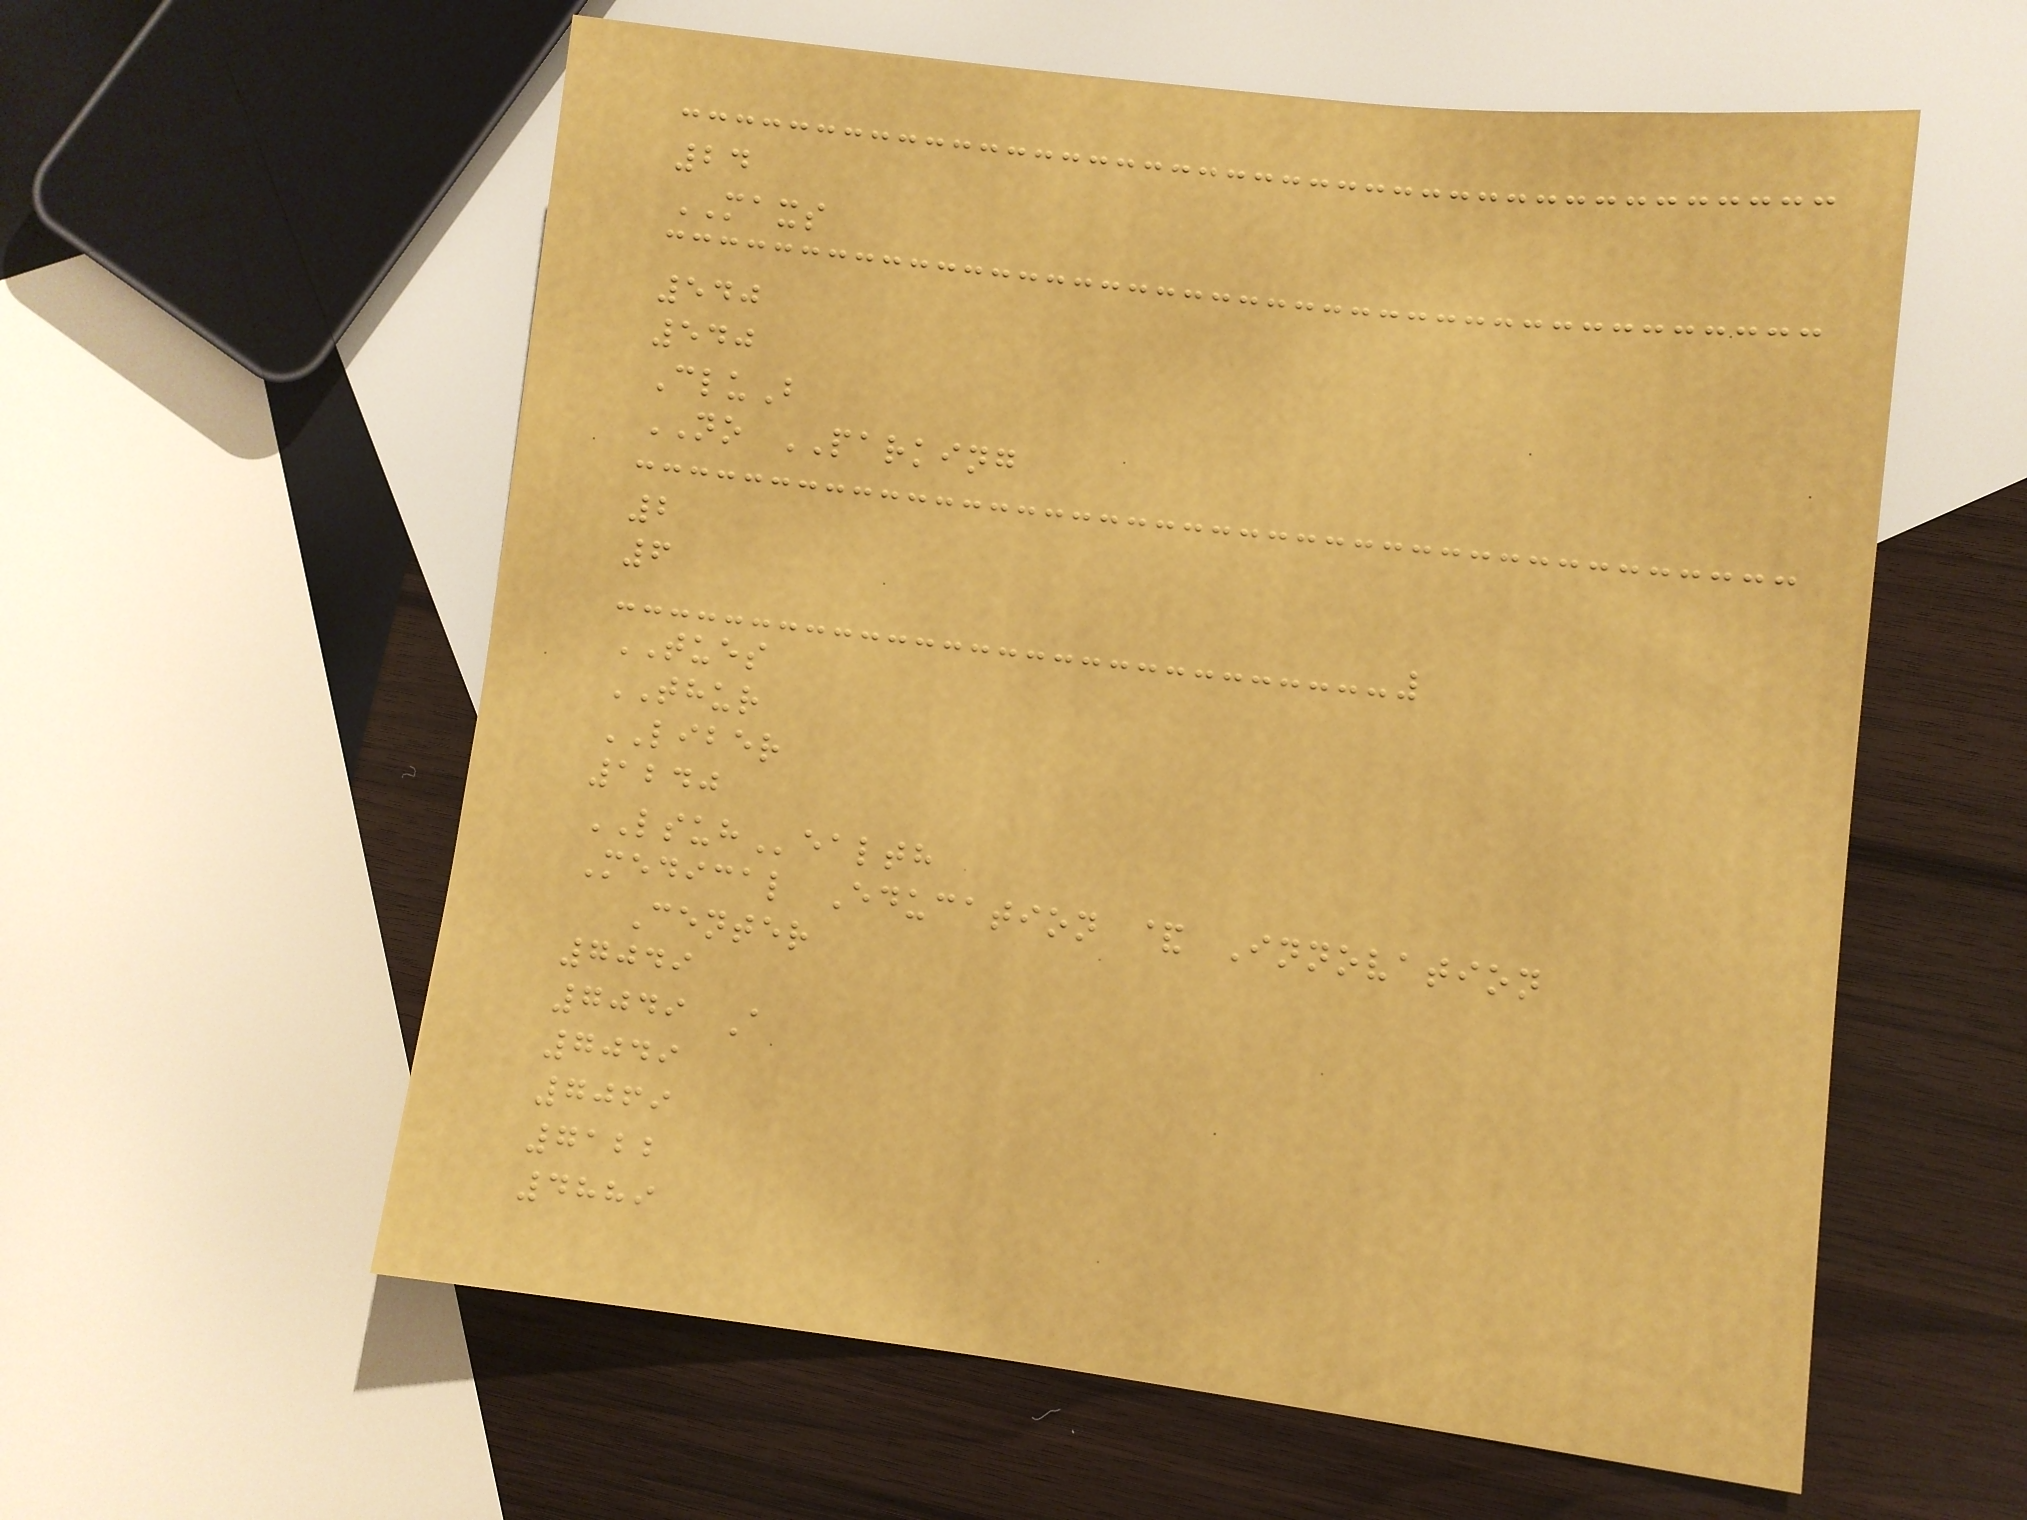24
MAXS
540
540
CluB
NO PARKING
2
6
TUES
THUR
LIBER
1240
LSUHealth
Medical Education & Innovation
Center
7049
7049 A
7049
7069
7122
4889
